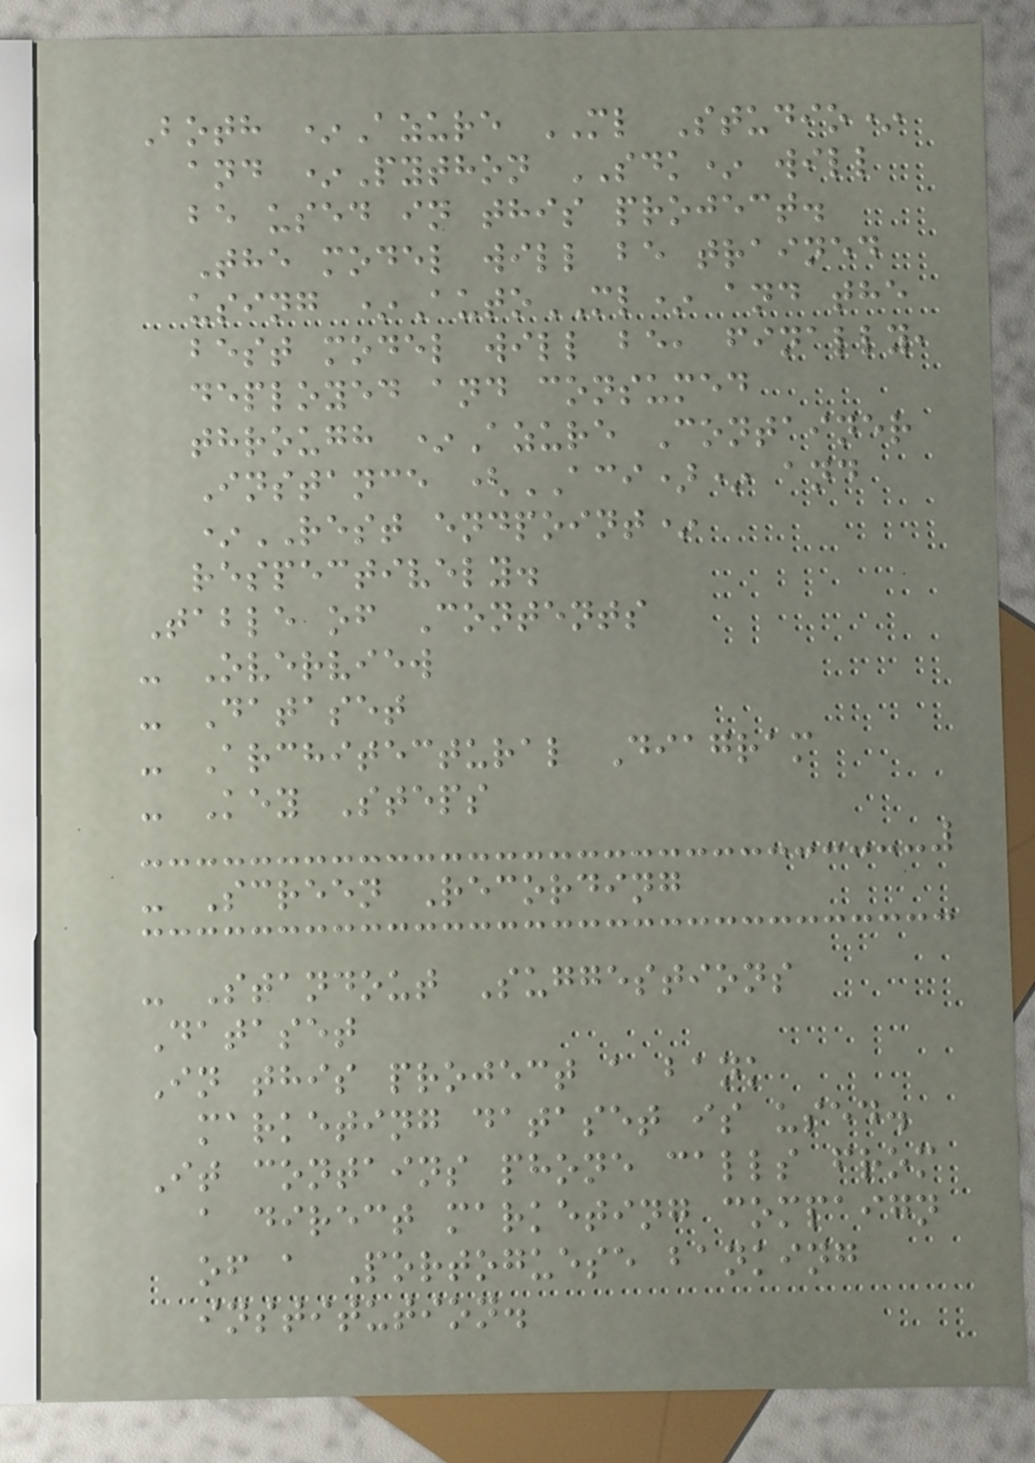Both *Azure ML Studio*
and *Python SDK* will
be used in this project.
The model will be trained
using *AutoML* and the
best model will be, finally,
deployed and consumed
through *Azure Container
Instance (ACI)* and
*REST endpoint*
respectively.
Table of Contents
- Overview
- Dataset
- Architectural Diagram
- Key Steps
- Screen Recording
- Standout Suggestions
Dataset
In this project a bank
marketing dataset is used.
It contains phone calls from
a direct marketing compaign
of a Portoguese banking
institution.
